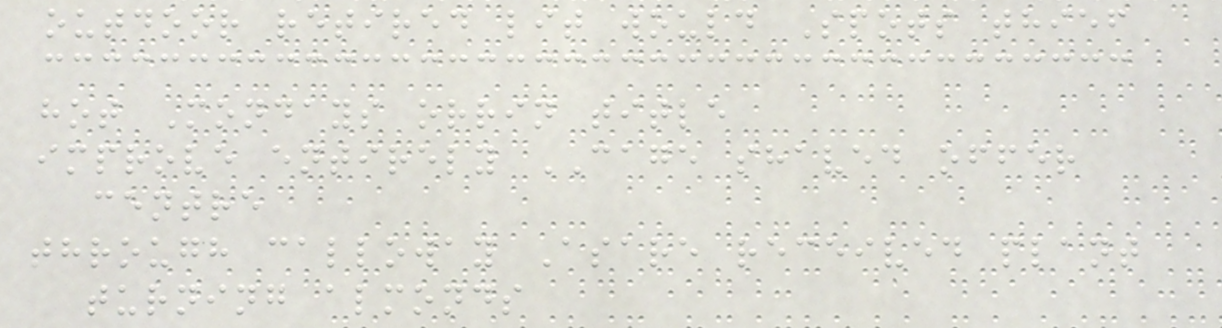outdoor retired lit would Spots thief
hot Mondays orrin title
improve entirely CAGE shaved offer
centre
through calloway Asare received plant
turning almonds
